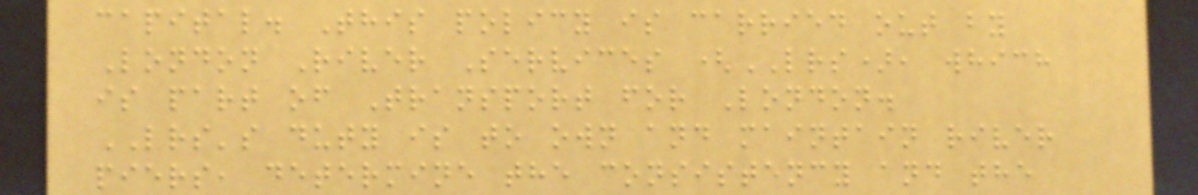capital. This policy is carried out by
London River Services (LRS), which
is part of Transport for London.
LRS's duty is to own and maintain river
piers, determine the consistency and the
